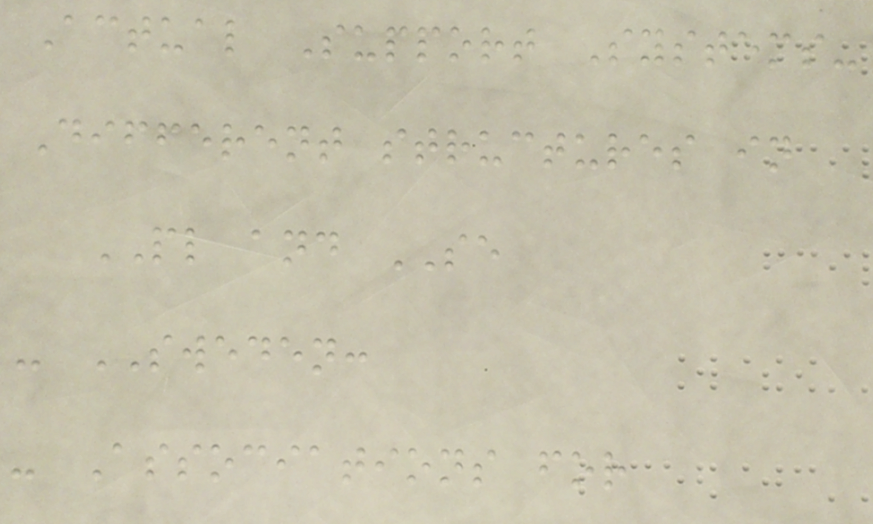Actual Support Systems-
Different structures in
PL and SE
- SWEDEN:
- Associations for
